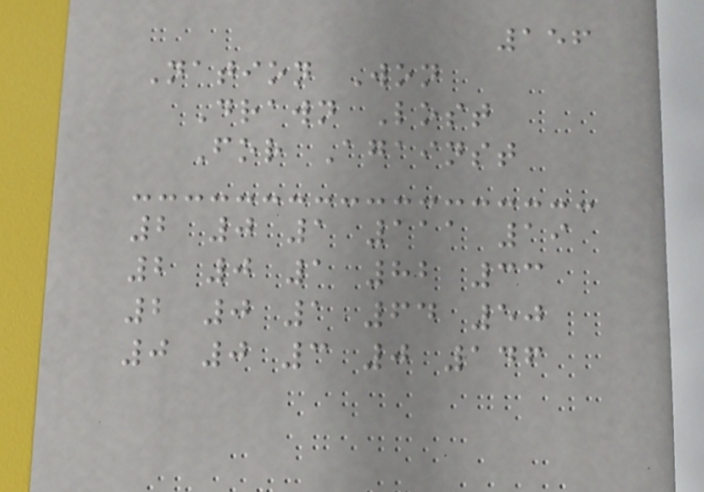156
Nation Won
Drawn Lost
For Against
2 0 1 111 19
2 0 1 82 33
2 0 1 64 50
0 0 3 0 146
